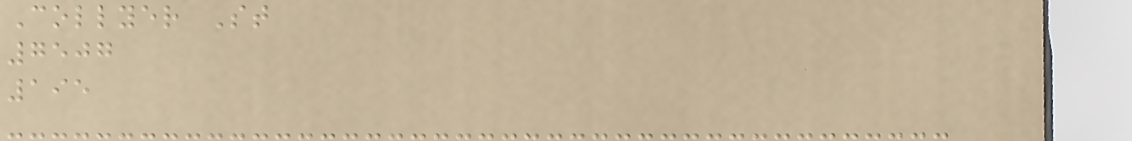Collyer St
7507
195
